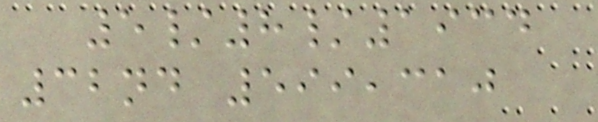5/8/1934
32nd 599,310
